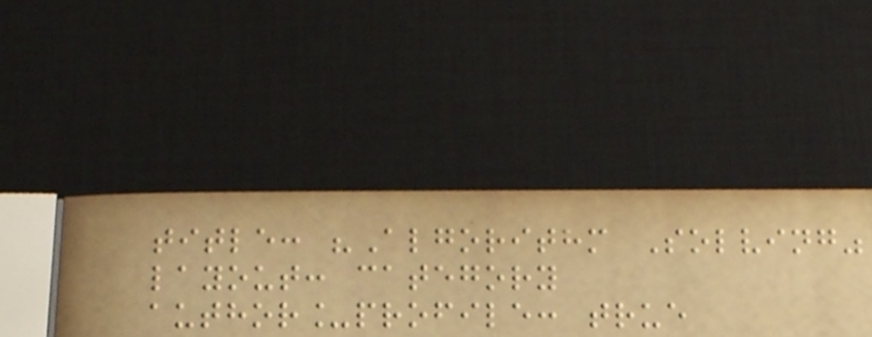title: "Algorithm Solving"
layout: category
author_profile: true
